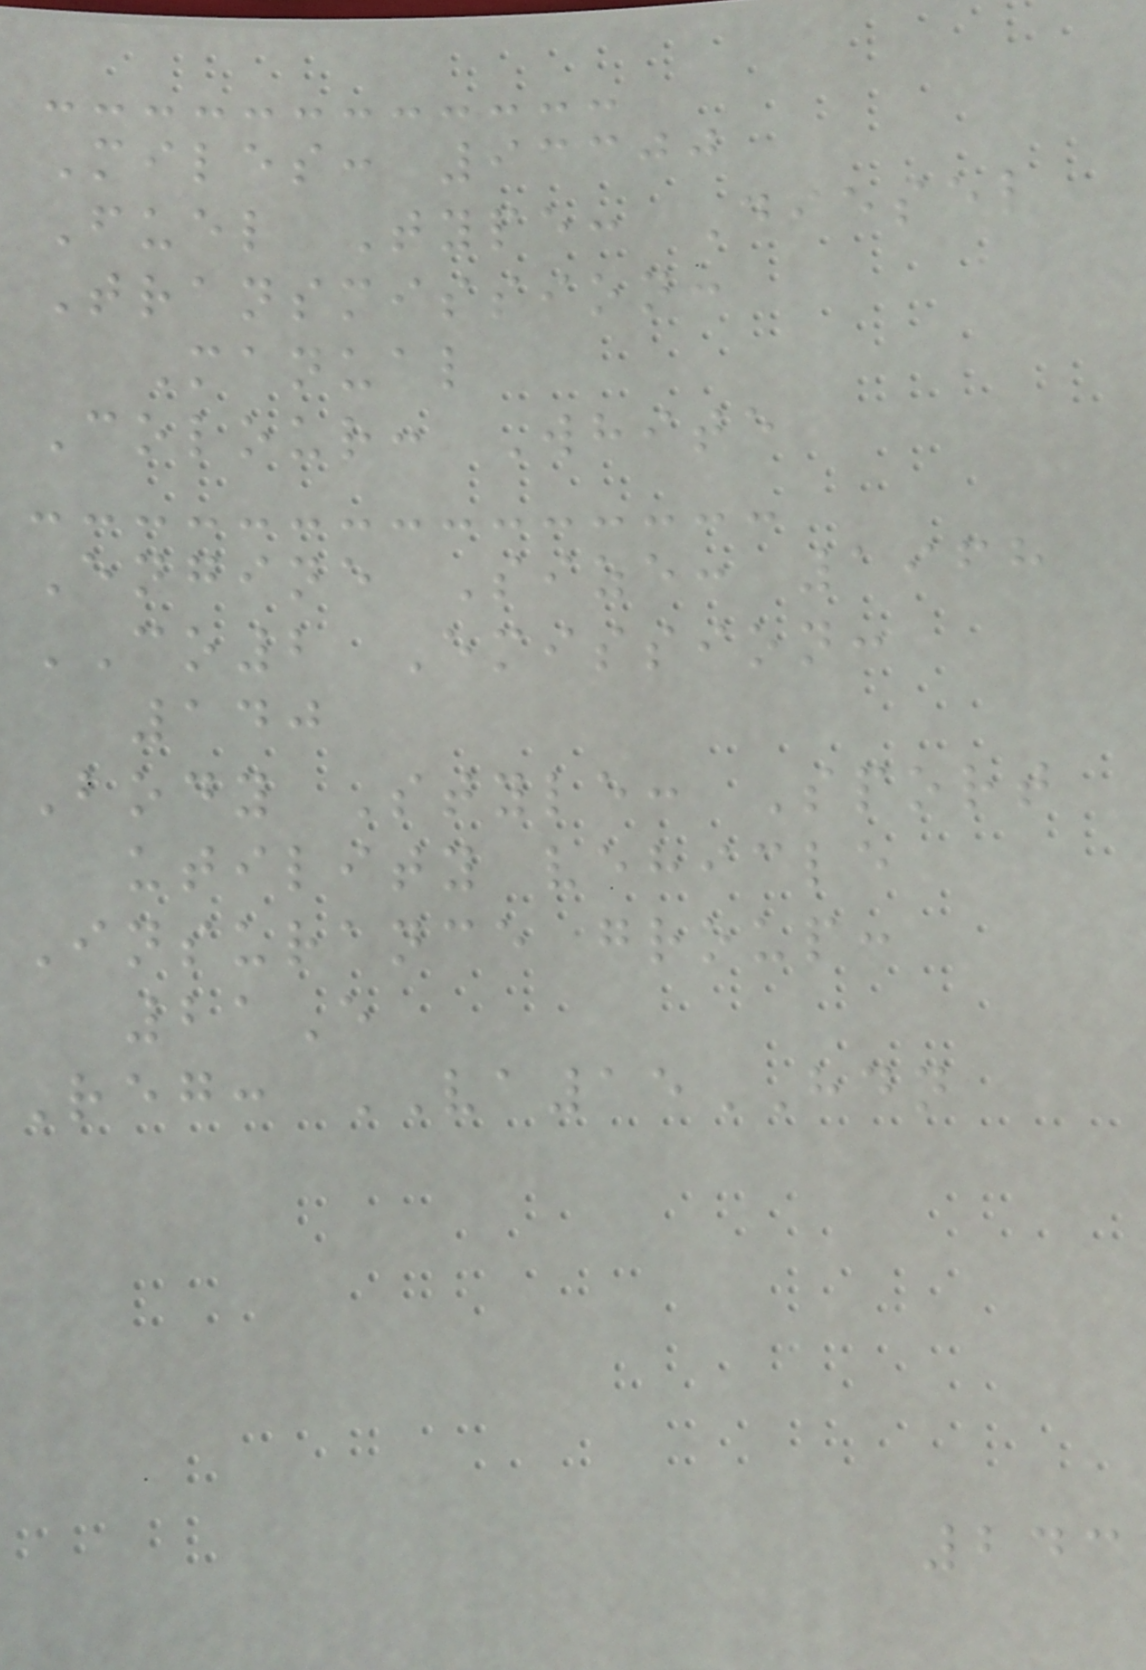Miles: 93300
Fuel Type: Diesel
Transmission:
Manual
Colour: White
Engine Size: 1968
CO2 Emission:
140
Body Style: Sport
utility vehicle
Insurance group:
21E
Reg: VA15HDN
243
